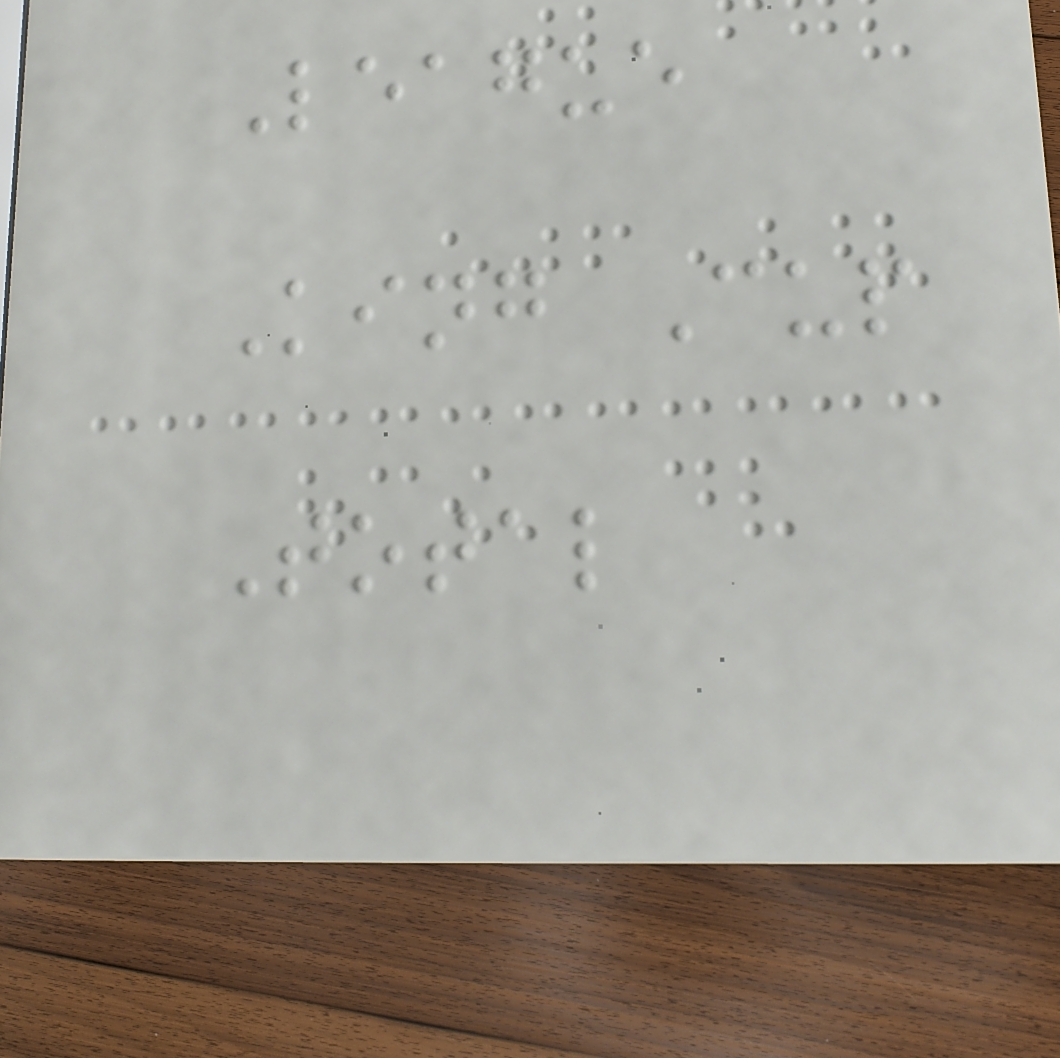League
King Cup
Total
